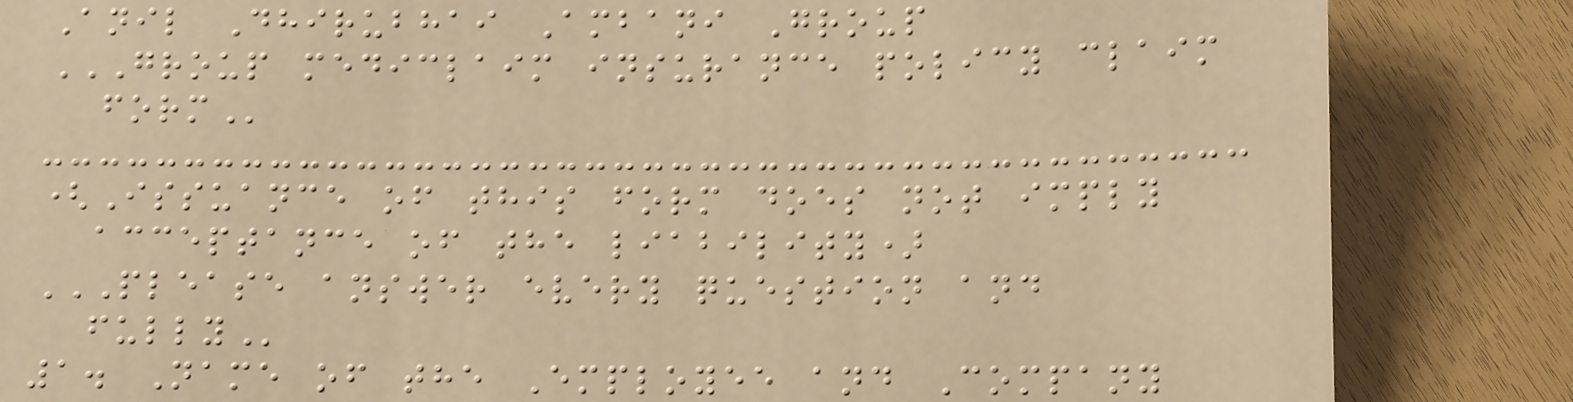Anil Dhirubhai Ambani Group
GROUP MEDICLAIM INSURANCE POLICY CLAIM
FORM
(Issuance of this form does not imply
acceptance of the liability)
PLEASE ANSWER EVERY QUESTION AND
FULLY
1. Name of the Employee and Company
